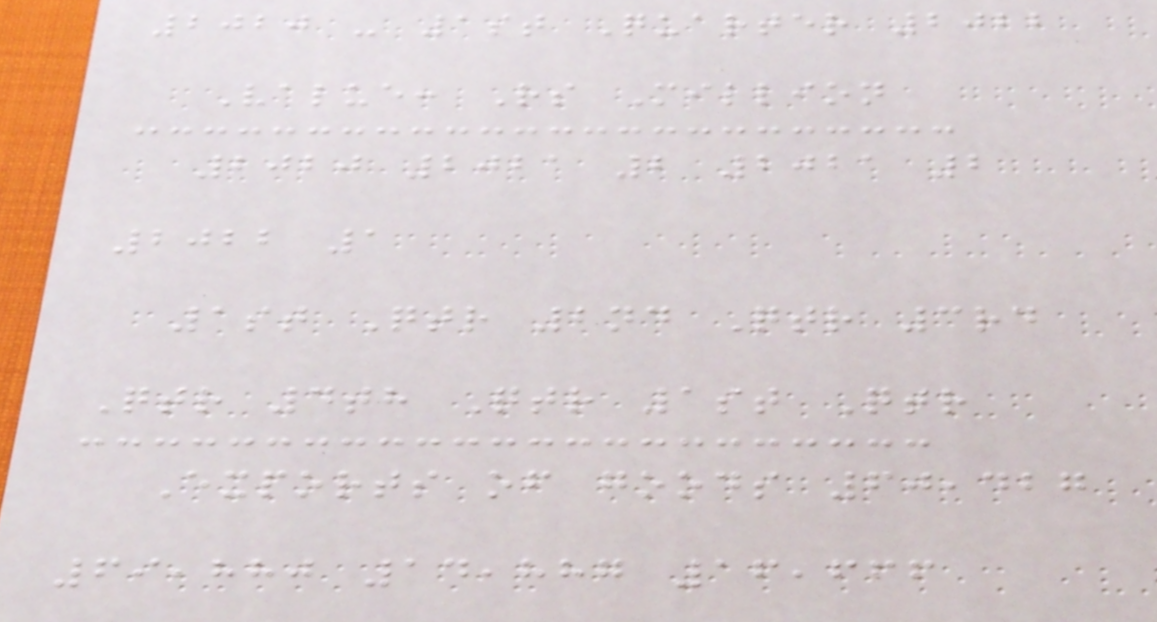2020 - 1st Quarter 2022
Value: Rs Million
2020 2021 2 2021 2
2022 1
1st Qtr 2nd Qtr 3rd
Qtr 4th Qtr 1st Qtr
Exports of goods 60,427
69,880 14,887 16,666
